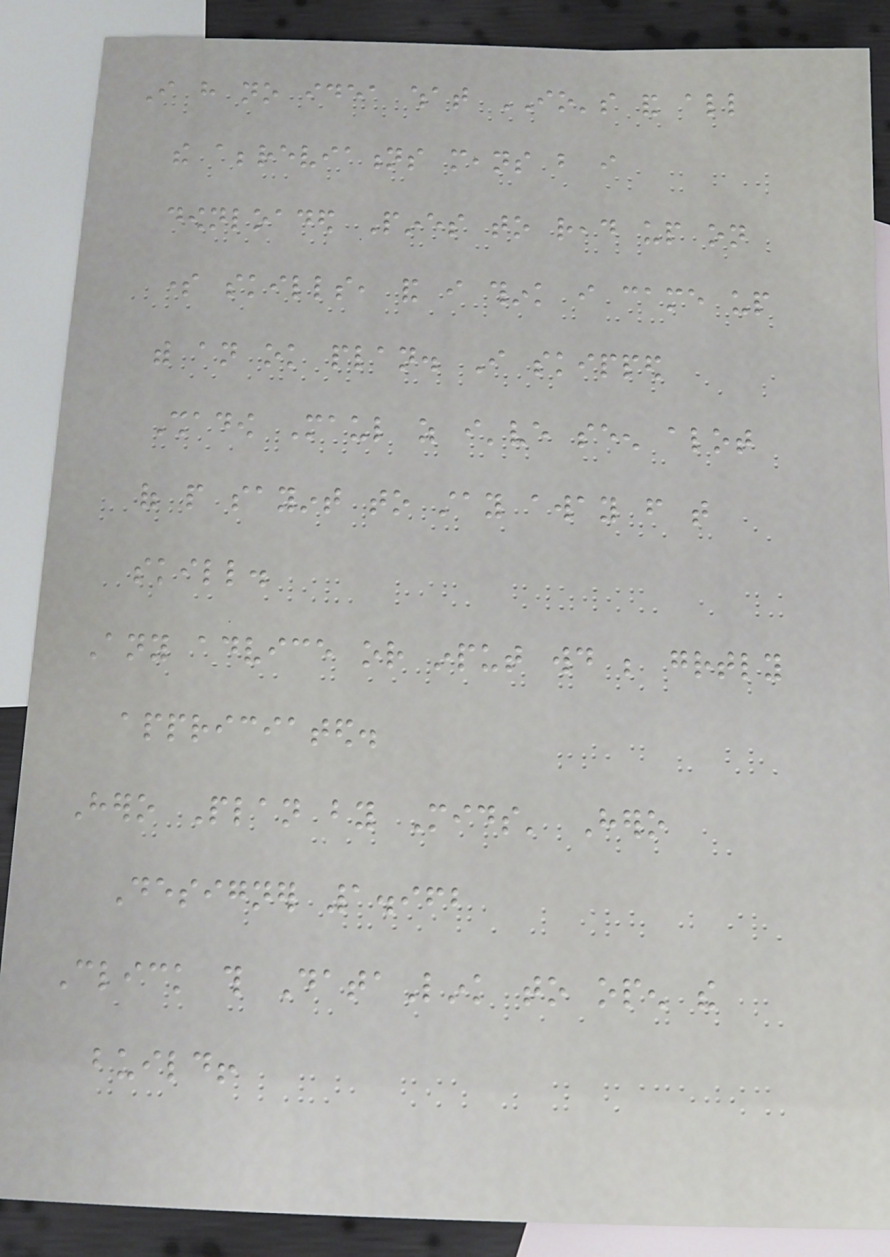I have no idea what IO's and all
the abbreviations means but i
downloaded Pines to read up on
some skills, and i think i came up
with an ok plan. I skipped
Shadow Maul as i've seen alot
of people sayint to stay away from that
skill.
Any advice or input would be greatly
appriciated.
Hero Plan by Mids' Hero
Designer 1.962
Click this DataLink to open the
build!
